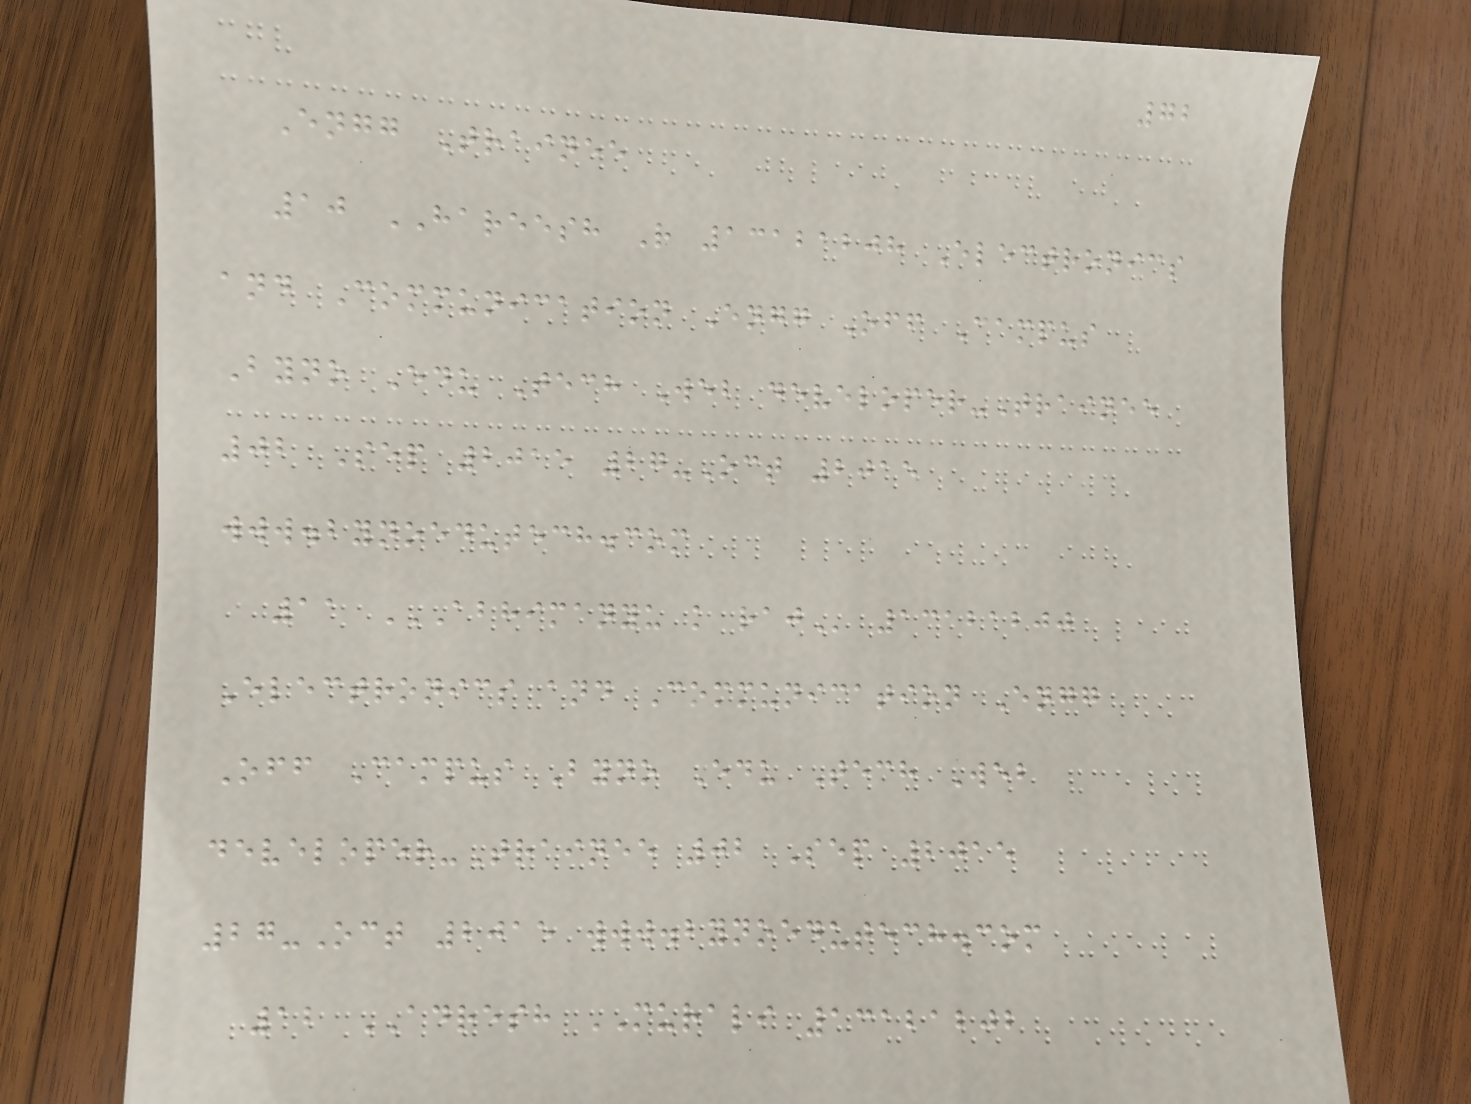72
Engg Trainee
10 HAREESH R 13121208 Electronics
and Communication Engg Off Campus
Byno Edu Tech Web developer-Trainee
02 Sep 2015 27-Oct 2015
www.bynoedutech.com
11 ABHIMANYU K RAJ 13121200
Electronics and Communication Engg
Off Campus Byno Edu Tech Web
developer-Trainee 02 Sep 2015
27-Oct 2015 www.bynoedutech.com
12 ADRESH MURALI 13121202
